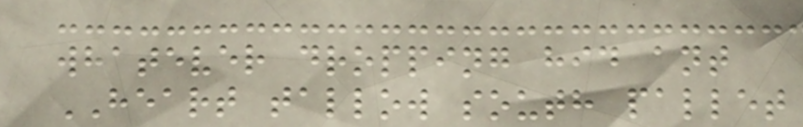whatever dropping hid ant
HEART tallow south pallet
